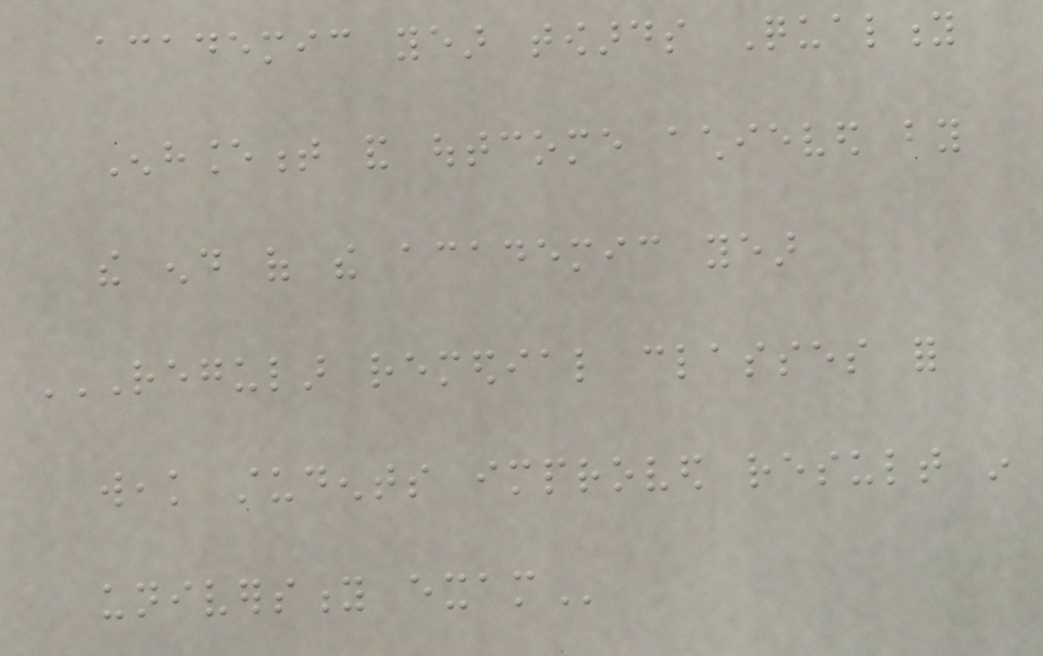academic year towards Quality
Enhancement and outcome achieved by
the end of the academic year
REGULAR REMEDIAL CLASSES FOR
WEAK STUDENTS IMPROVED RESULT IN
UNIVERSITY EXAM
